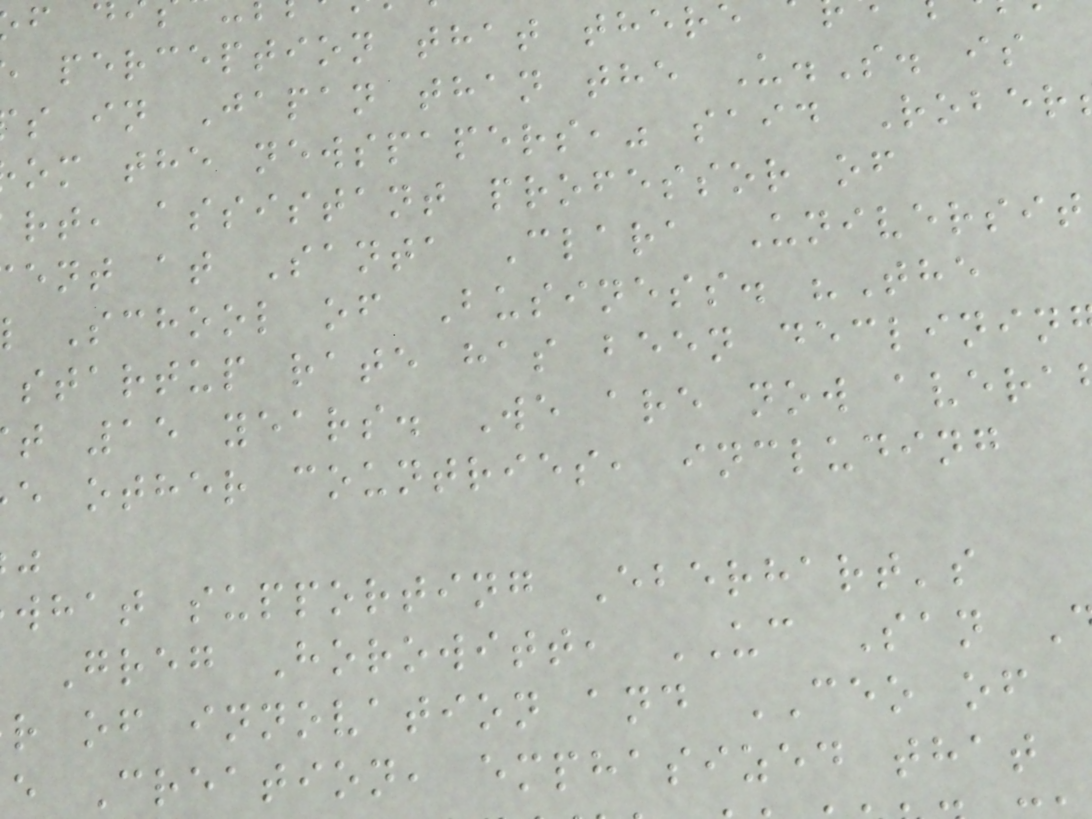perception that there
s in Japan than the U.S. is
om the newspapers," said Rober
rt, assistant professor of
ent at Santa Clara Universit
School of Business. "The
startup rate has been declinin
t 15 years. We are now avera
e other countries, including
what supporting Eberhart's
Greg Horowitt, UC San
r of innovation and CEO of
e Creation, emphasized that
